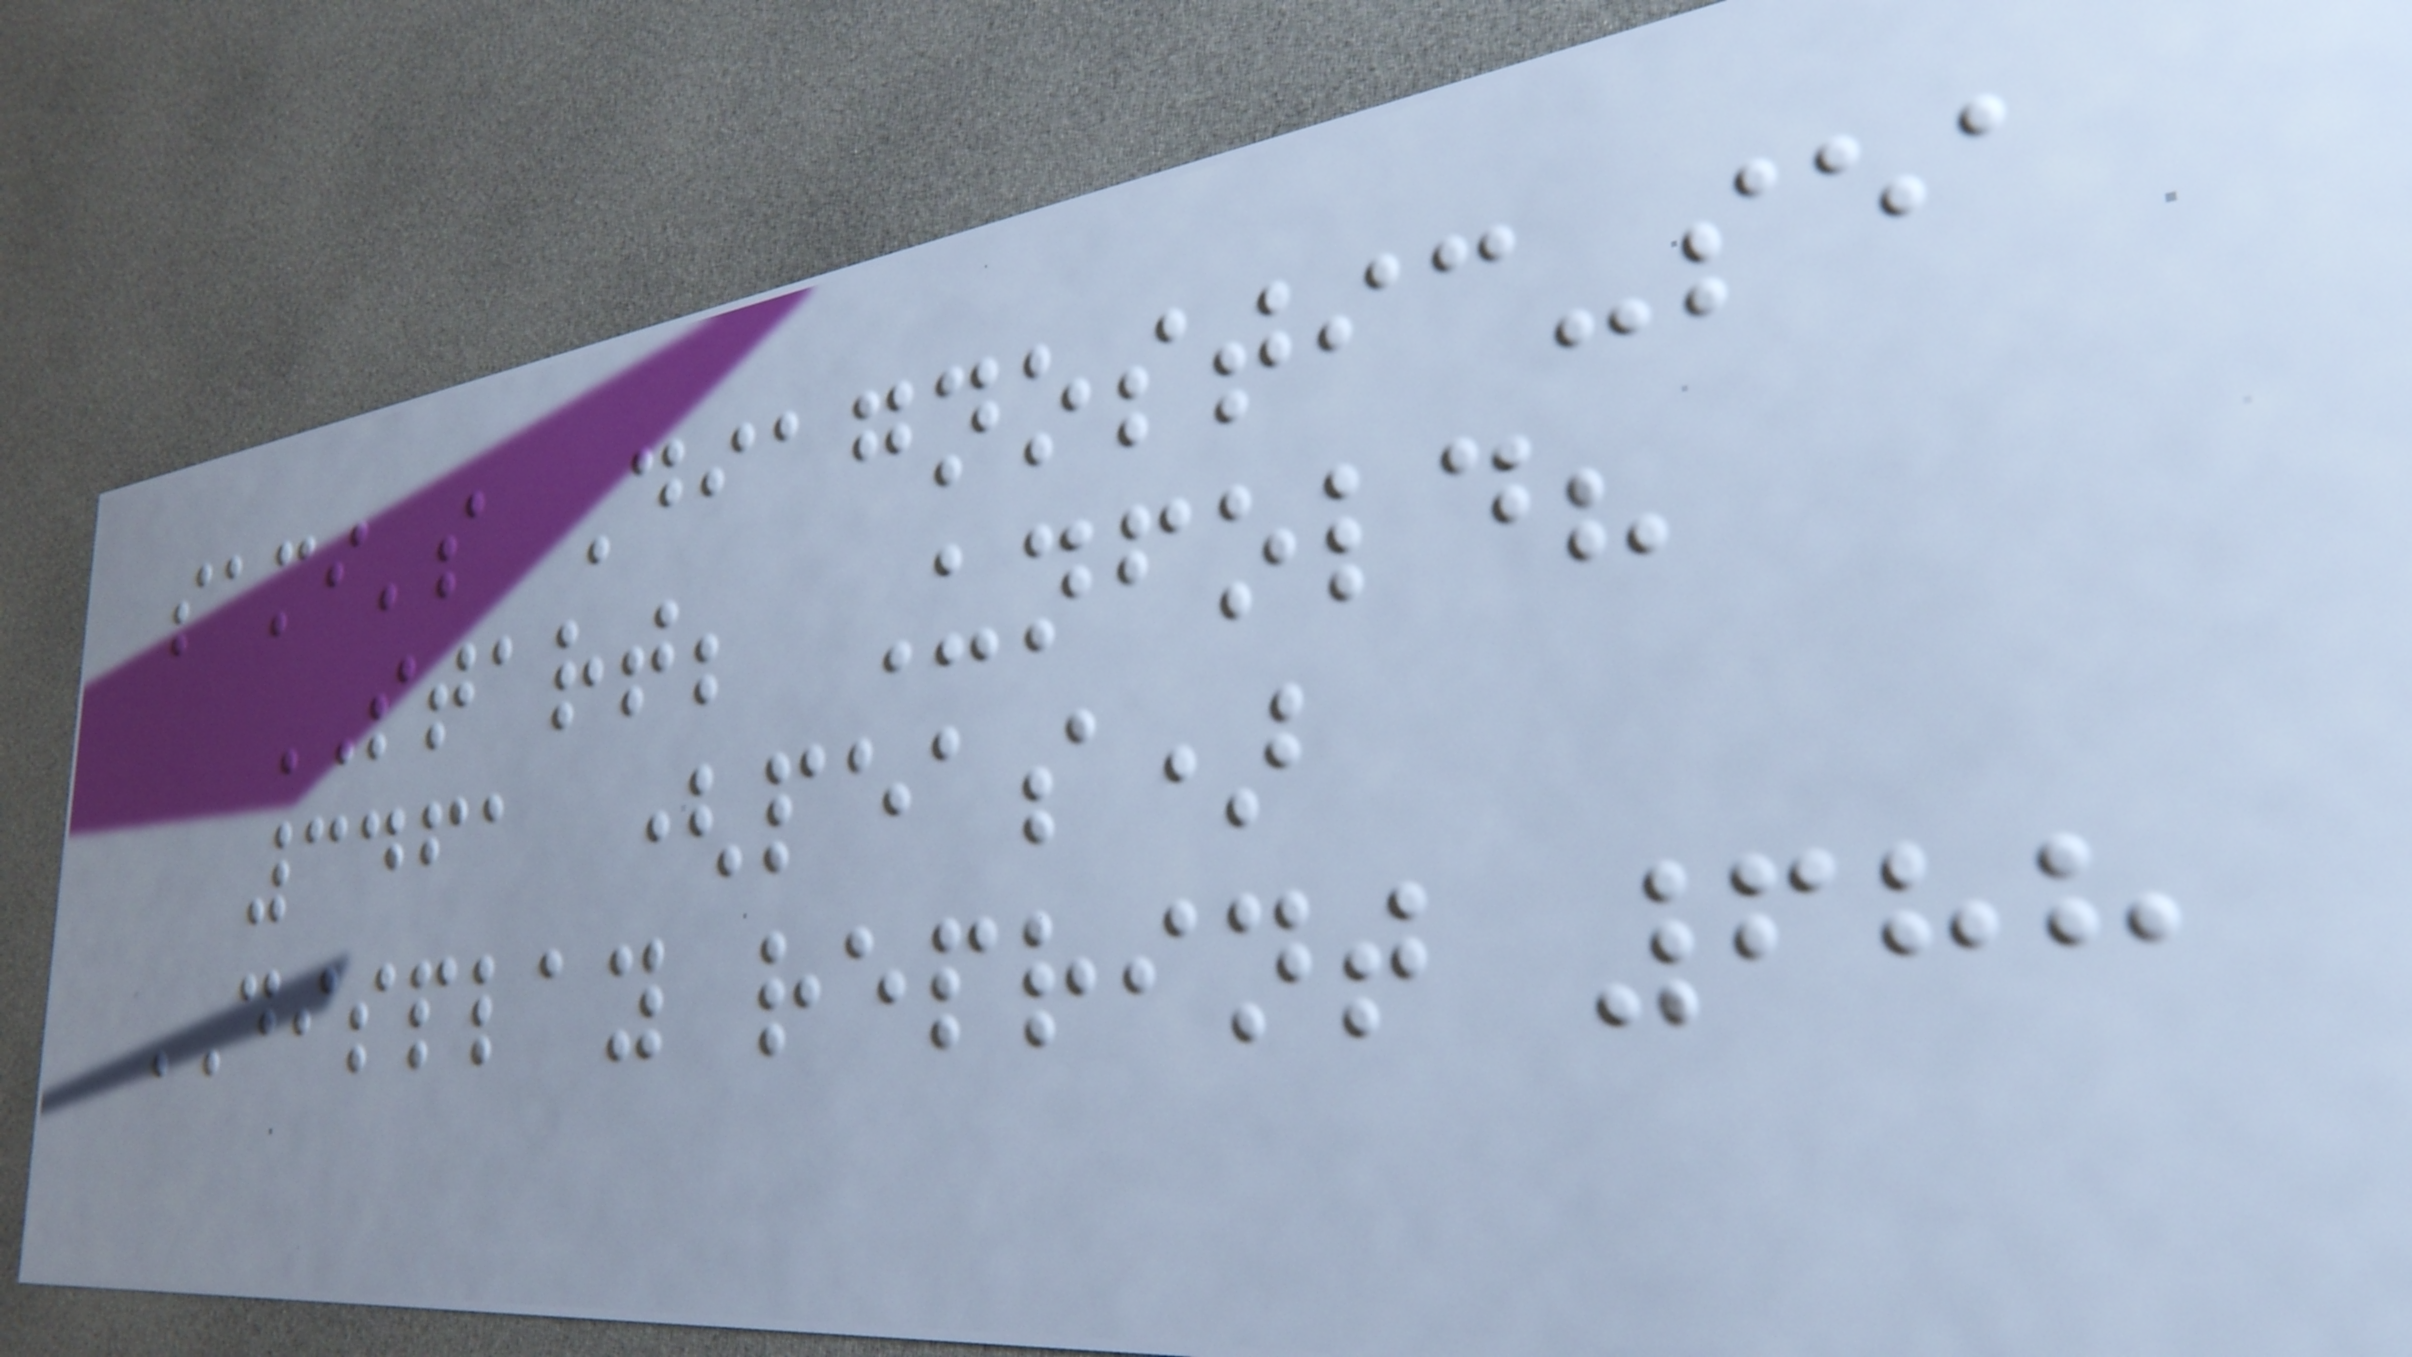sami's Diagnostic-sea
START; Unfold?
3461 (peas)
DISPLAY reprint 688
